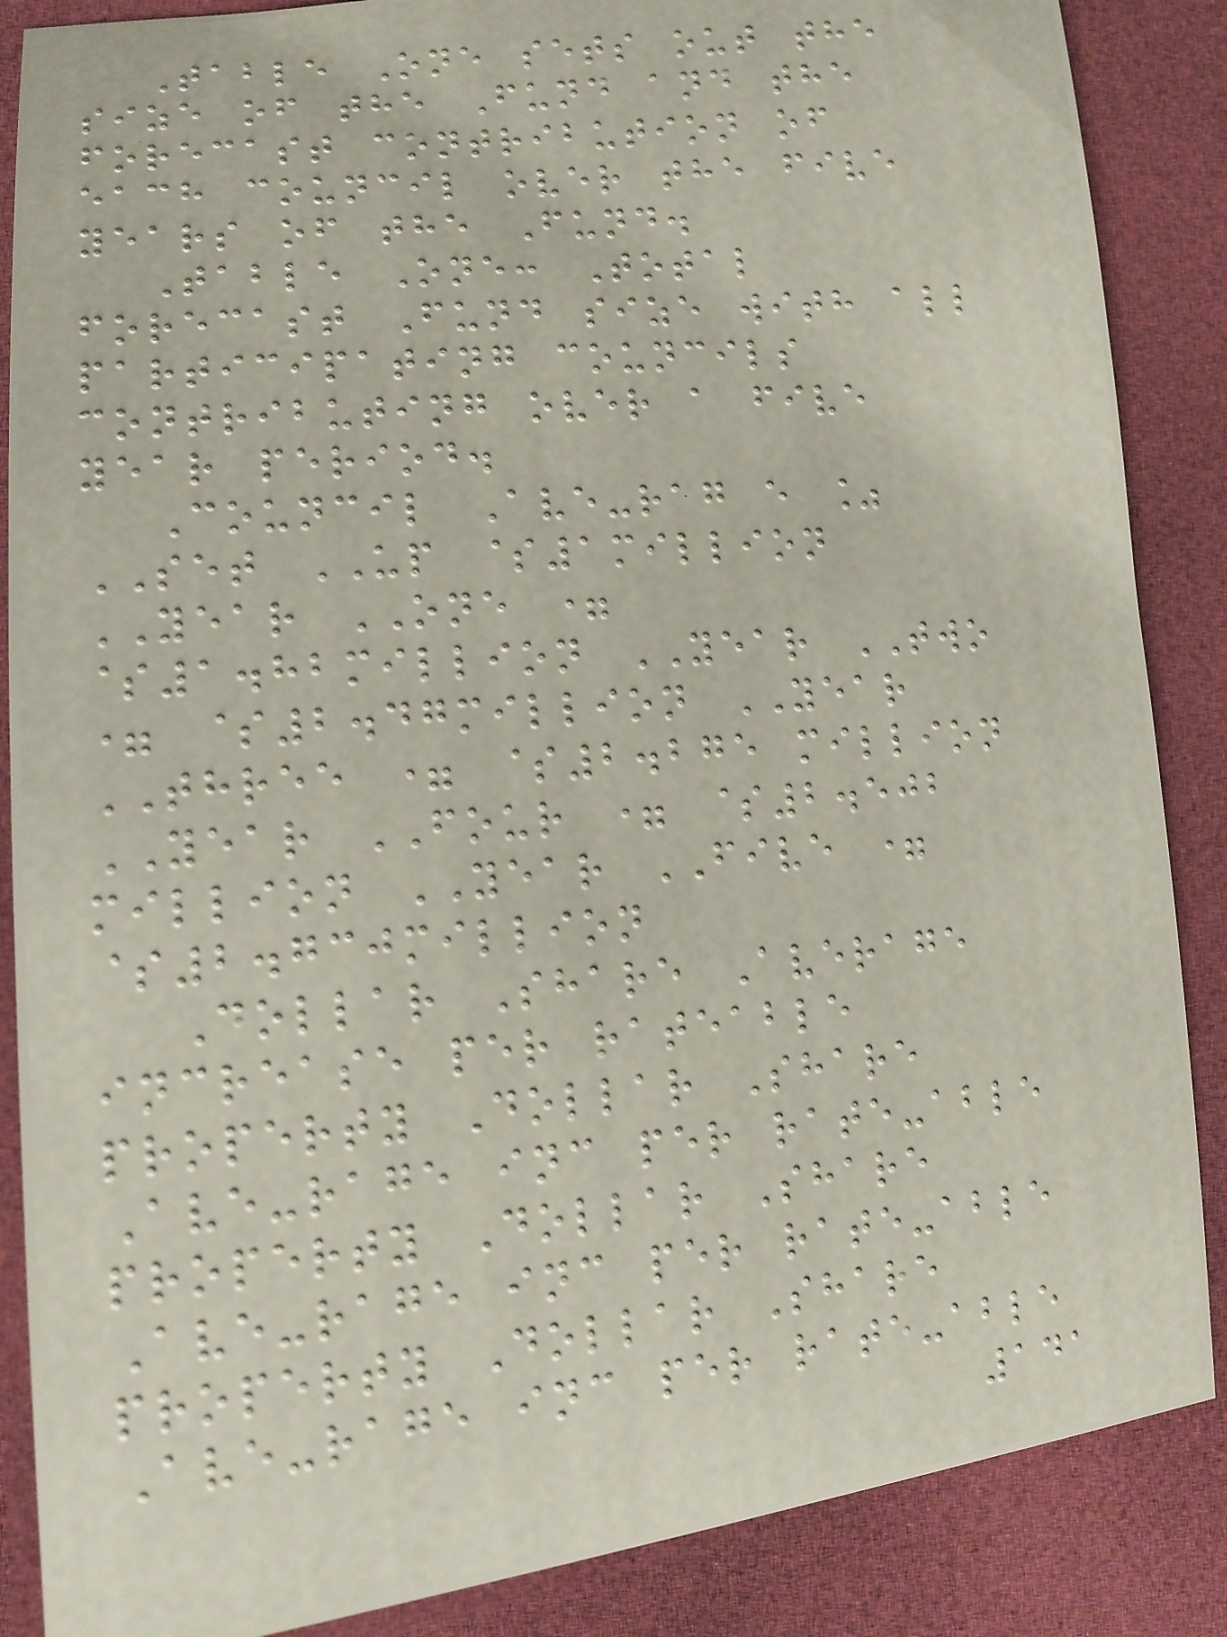Table One sets out the
size of the Fund and the
forecast contribution of
each council over the five
years of the Fund.
Table One: Total
forecast Fund size with all
participating councils
contributing over a five
year period.
Council Ave-rag e %
SET UP $1million
YEAR ONE =
$1.82million YEAR TWO
= $2.47million YEAR
THREE = $2.275 million
YEAR FOUR = $2.502
million YEAR FIVE =
$2.730million
Dollar Share Average
increase per rateable
property Dollar Share
Ave-rage inc per rate-able
property Dollar Share
Ave-rage inc per rate-able
property Dollar Share
Ave-rage inc per rate-able
141
